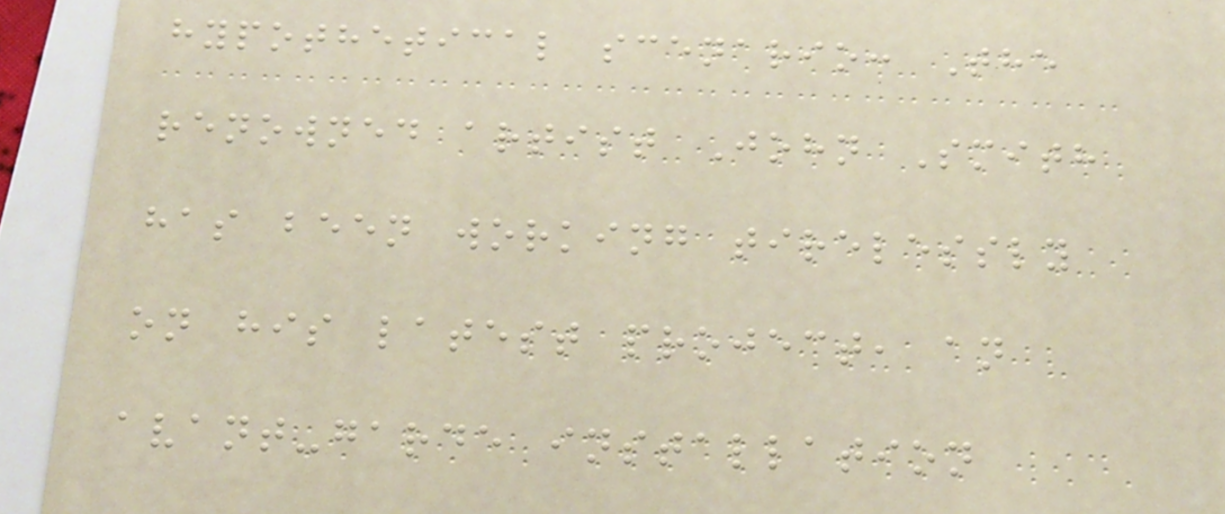hypothetical scenario: The
renowned artist John Smith
has been working tirelessly
on his latest project, an
avant-garde installation
